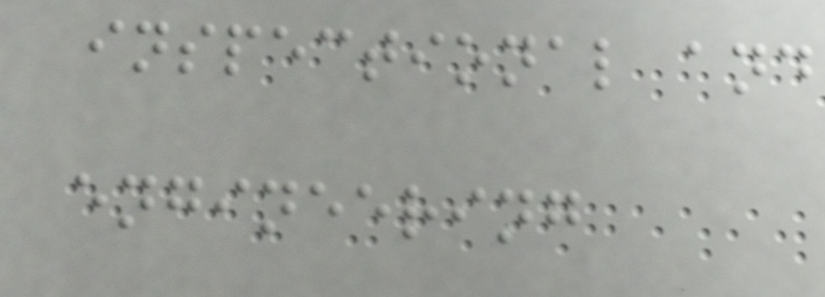inspectional and
engineering
